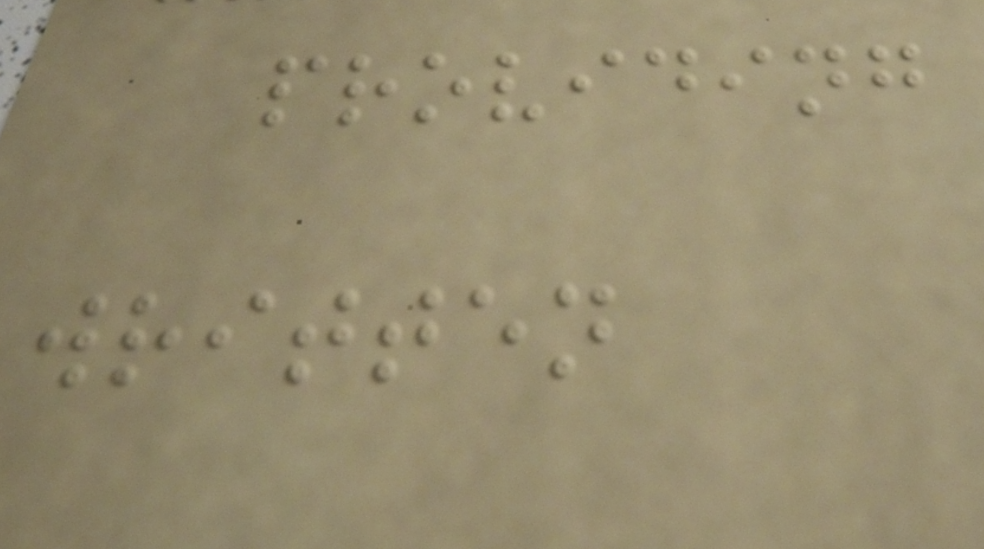providing
written
